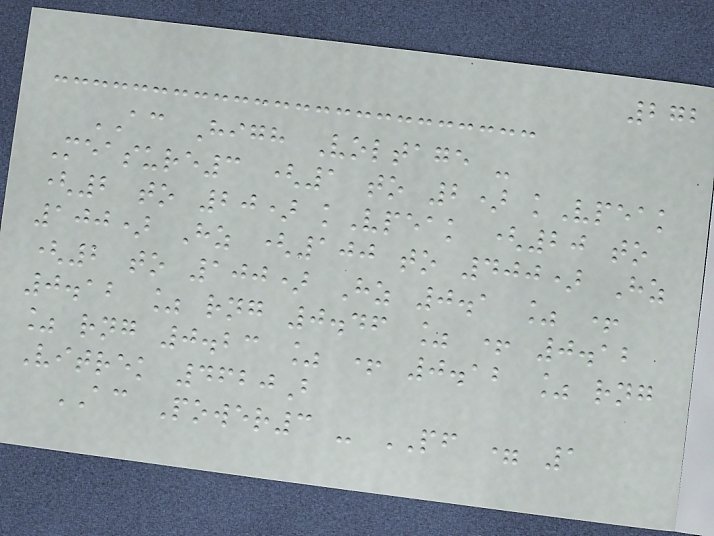272
AC High Voltage -
Measure3 (1 to 2) kVpeak
(2 to 20) kVpeak (20 to
100) Hz (100 to 400) Hz
(2 to 100) Hz 0.1 % +
0.12 % rng 0.46 % + 0.12
% rng 0.23 % + 0.12 % rng
Vitrek 4620B
AC Power3 - PF = 1
